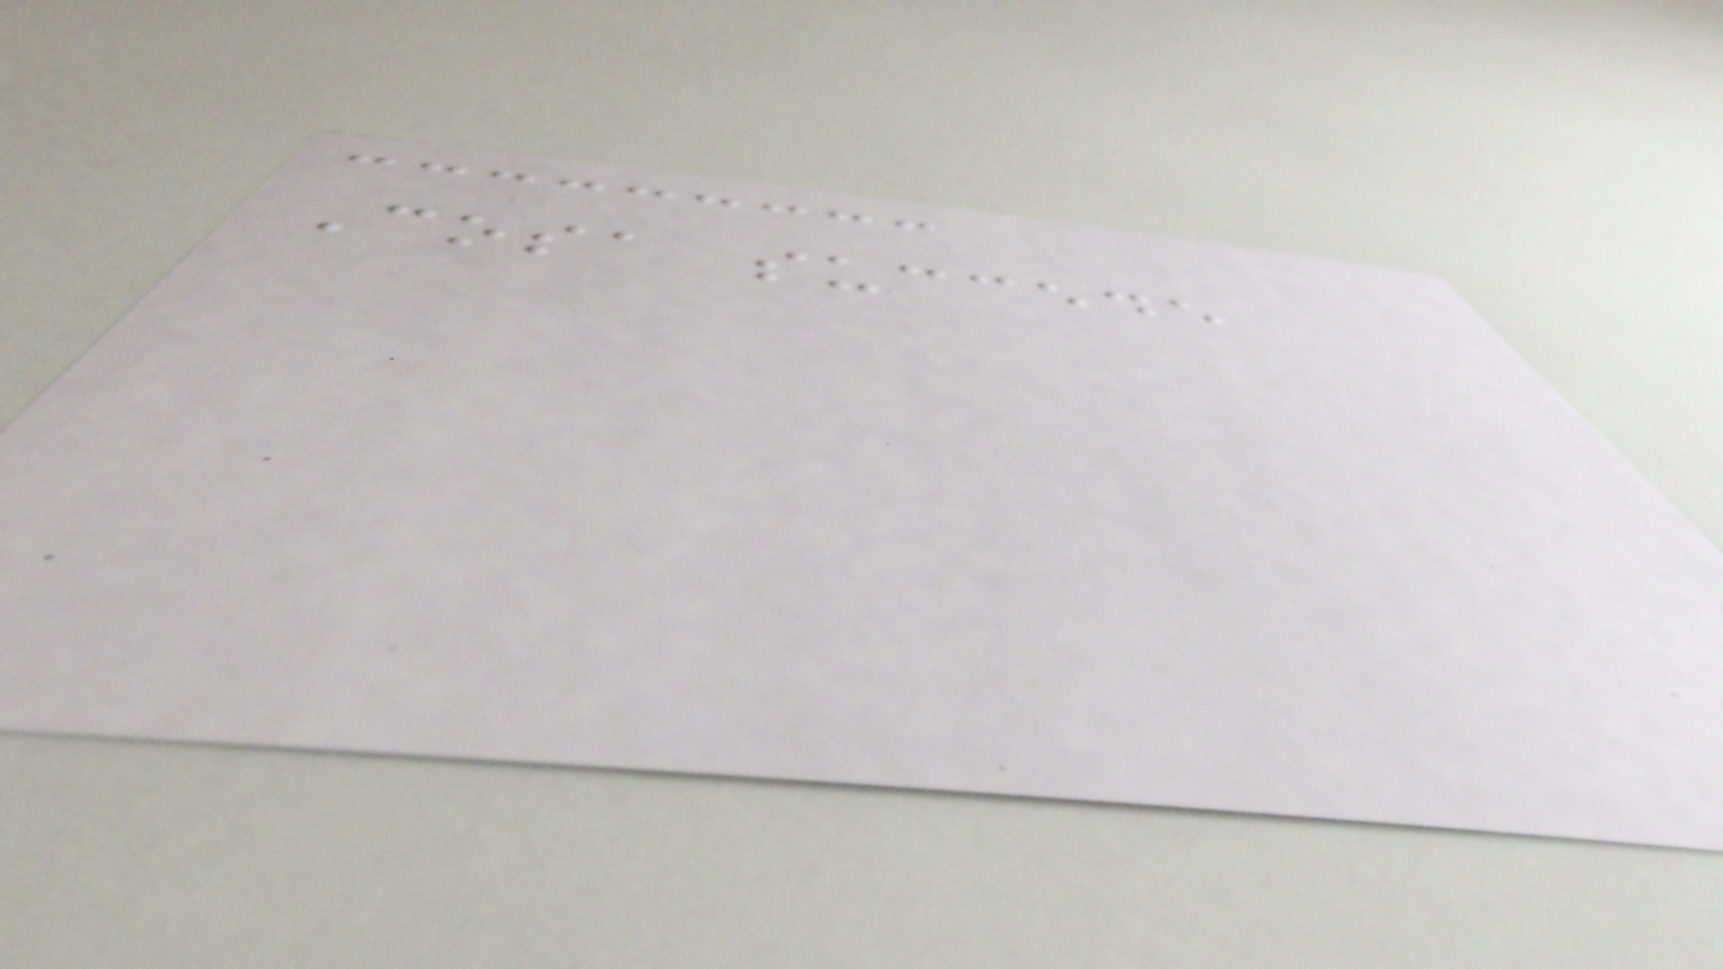Cosa succede
